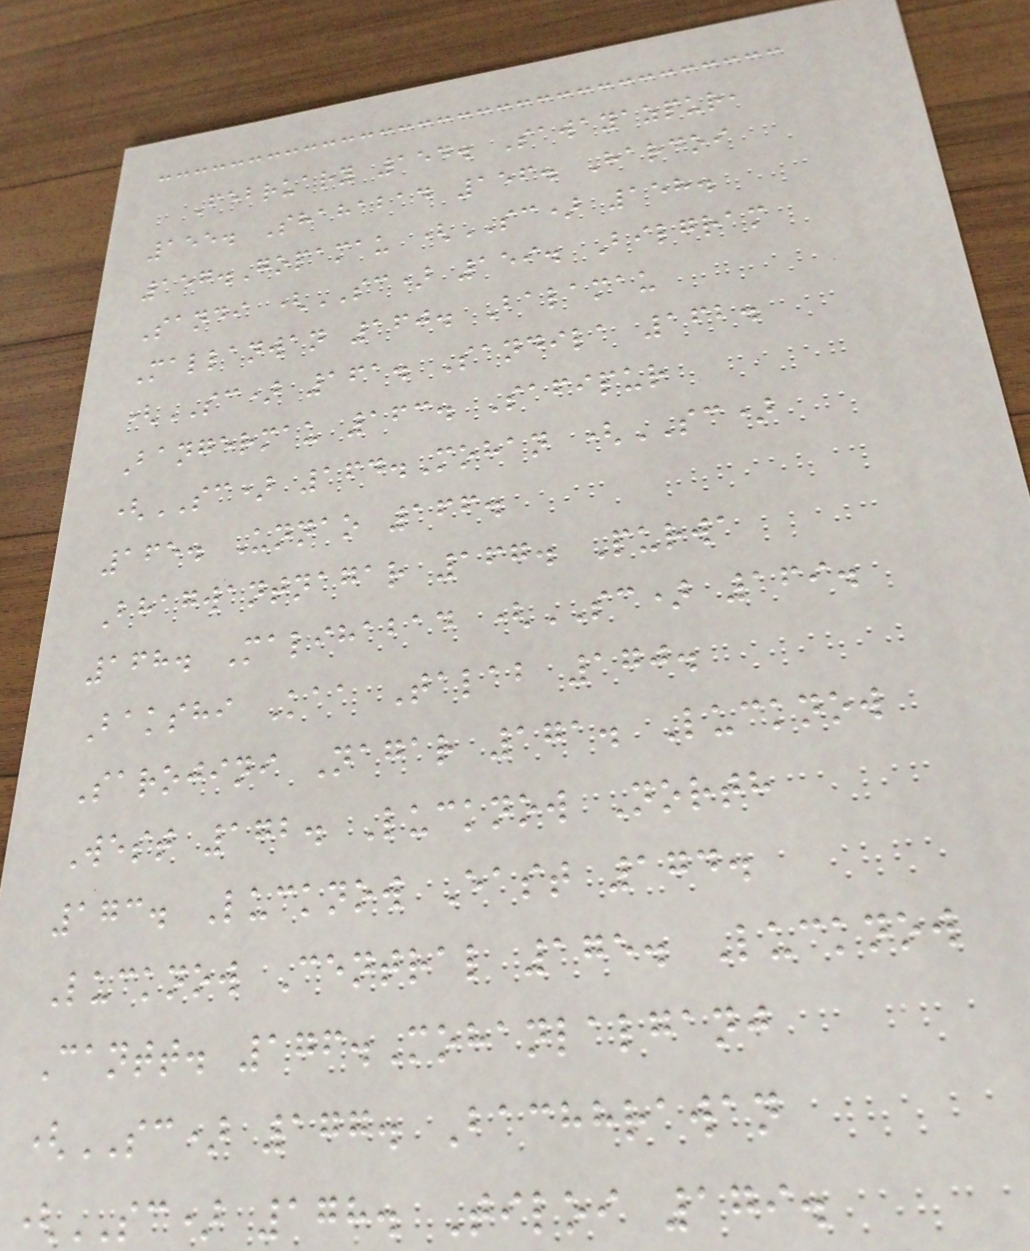February 154. Sawayazpur,
155. Shahabad 156. Hardoi
157.Gopamau (SC) 158.
Sandi (SC) 159. Bilgram
Mallanwan 160. Balamau
(SC) 161. Sandila 162.
Bangermau 163. Safipur
(SC) 164.Mohan (SC)
165. Unnao 166.
Bhagwantnagar 167. Purwa
168. Malihabad (SC) 169.
Bakshi Kaa Talab 170.
Sarojini Nagar 171. Lucknow
West 172. Lucknow North
173. Lucknow East 174.
Lucknow Central 175. Lucknow
Cantt. 176.Mohanlalganj
(SC) 177. Bachhrawan
(SC) 178. Tiloi 179.
